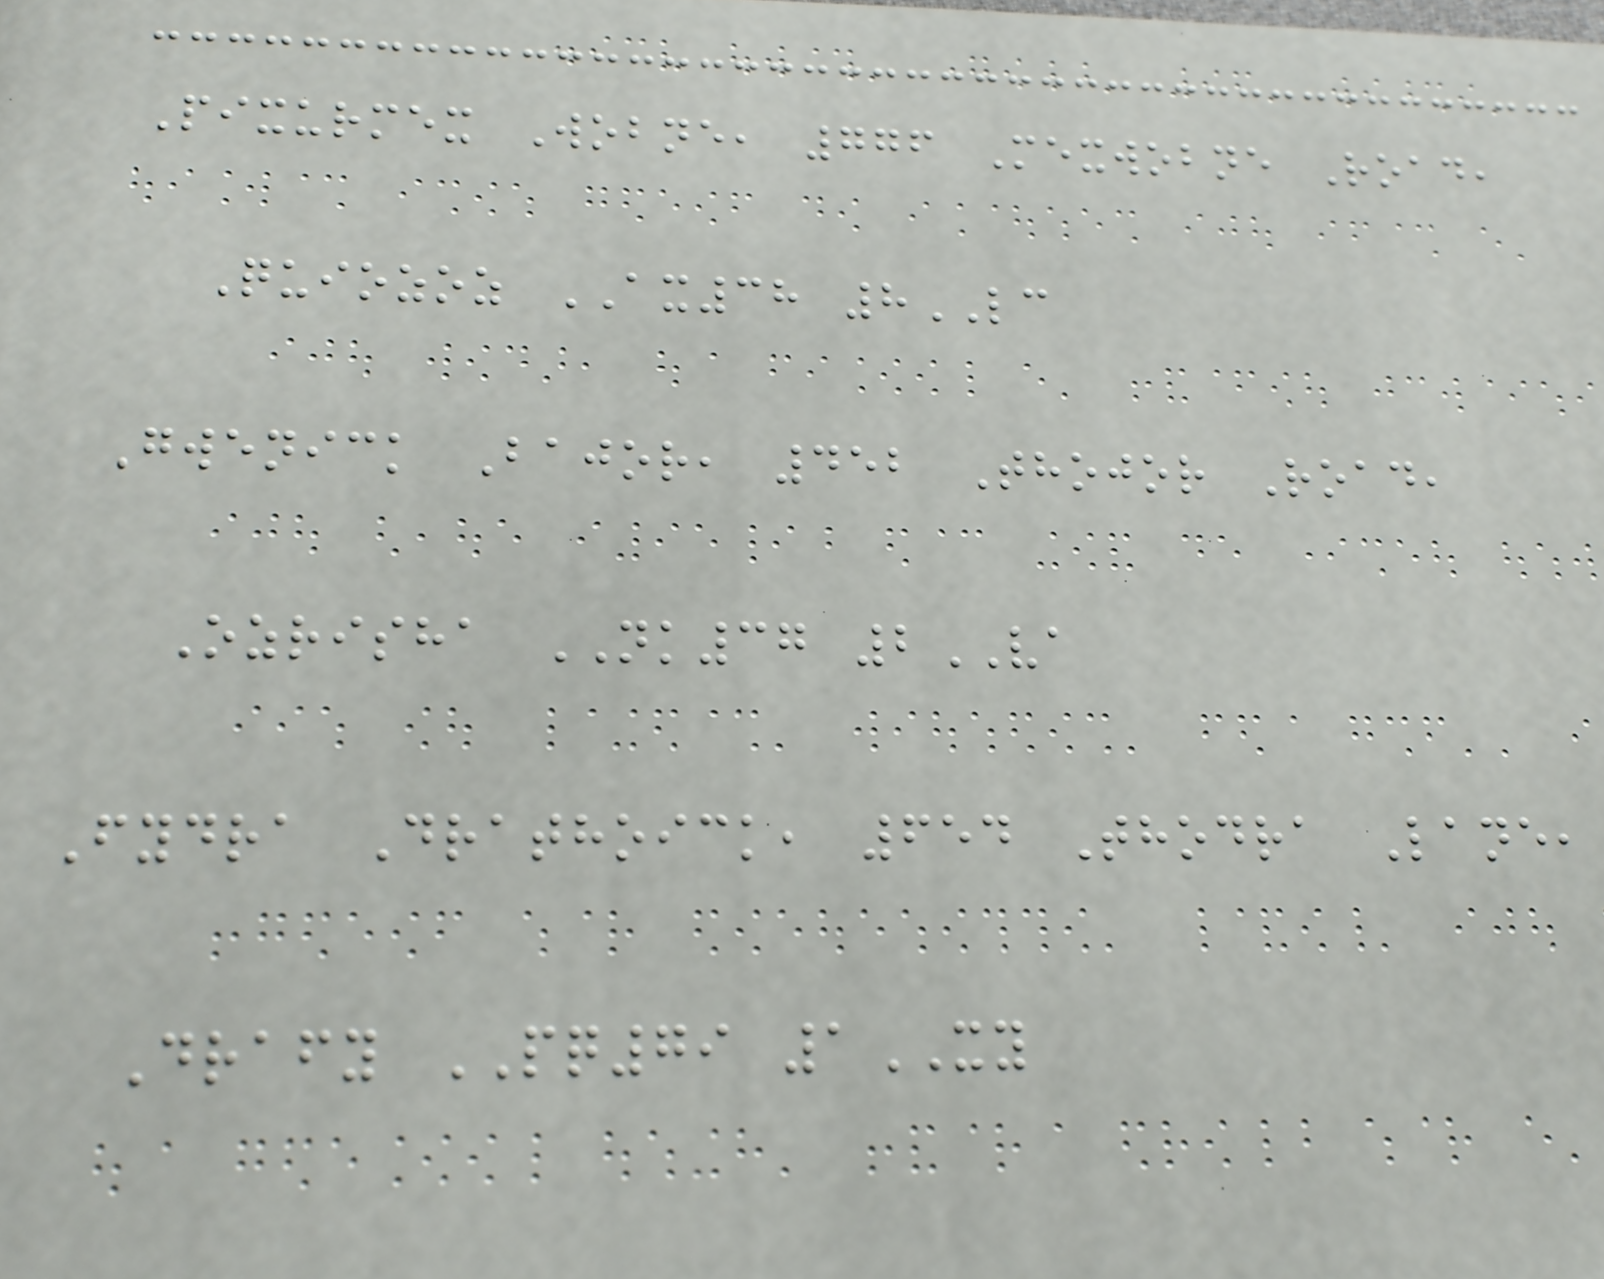Pixurmex Wobne, 776 Mexwobne Road,
Quiozoz AX38 8LC
Gwenick Bajor, 452 Thojor Road,
Ozrisha NK37 2VA
Fydra Drathoick, 654 Thodra Lane,
Drafy PQ79 1XY
